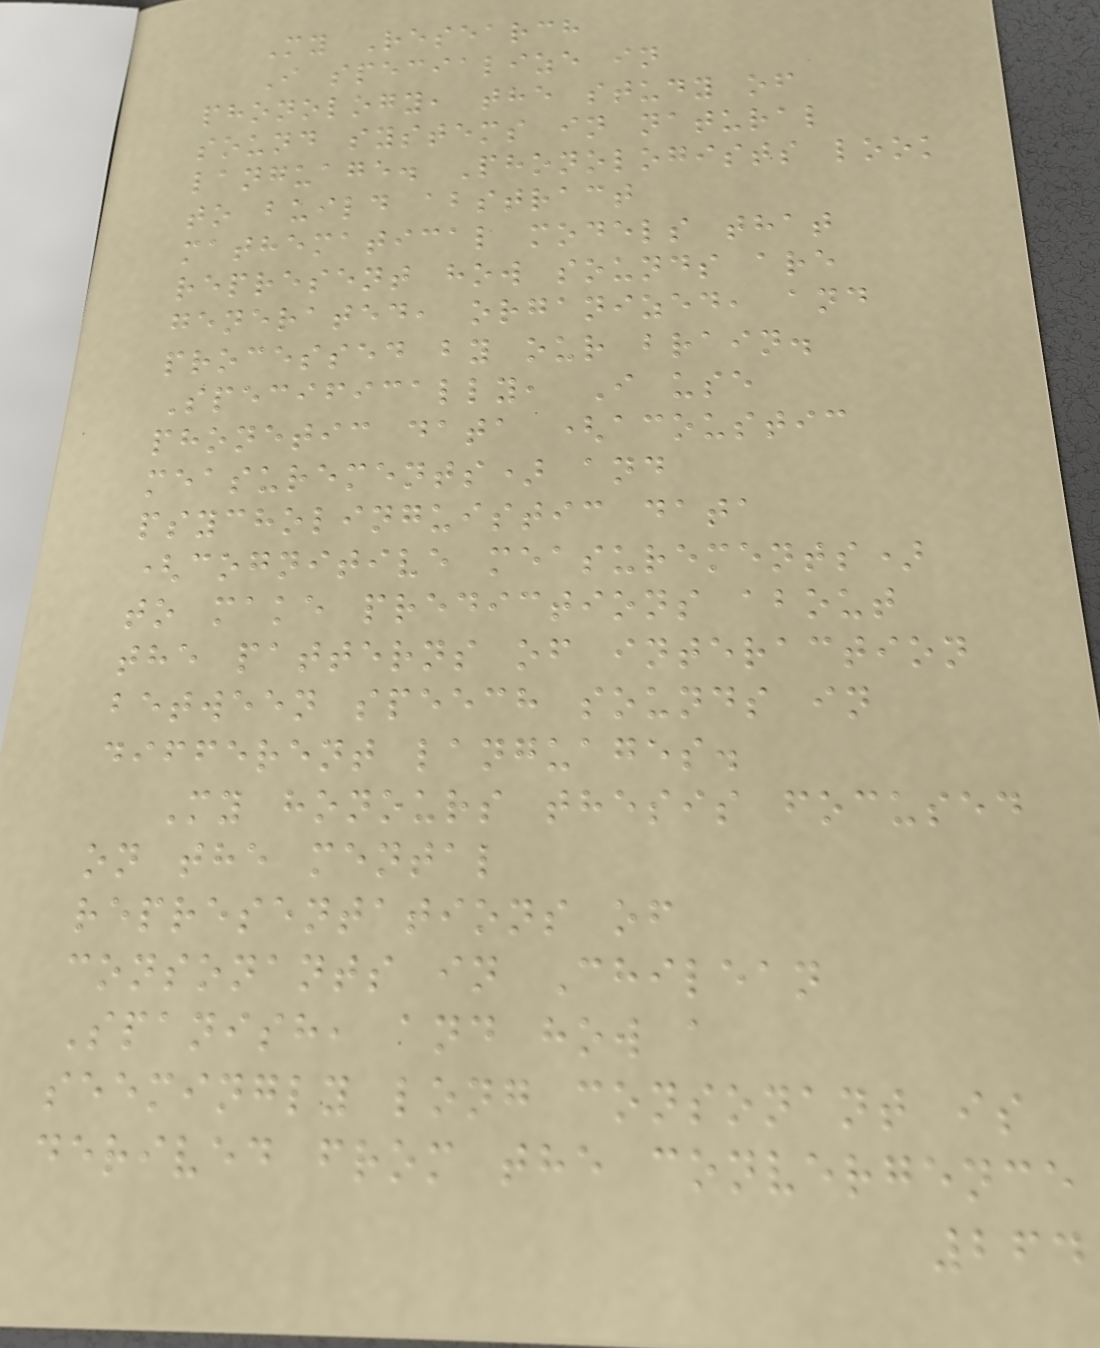My Research
I specialize in
phonology, the study of
sound systems in natural
language. Phonologists look
to build abstract
mathematical models that
represent how sounds are
generated, organized, and
processed by our brain.
Specifically, I use
phonetic data (acoustic
measurements) and
psycholinguistic data
(cognitive measurements)
to make predictions about
the patterns of interaction
between speech sounds in
different languages.
My honours thesis focused
on the mental
representations of
consonants in Chilean
Spanish, and how a
seemingly long consonant is
derived from the convergence
264
